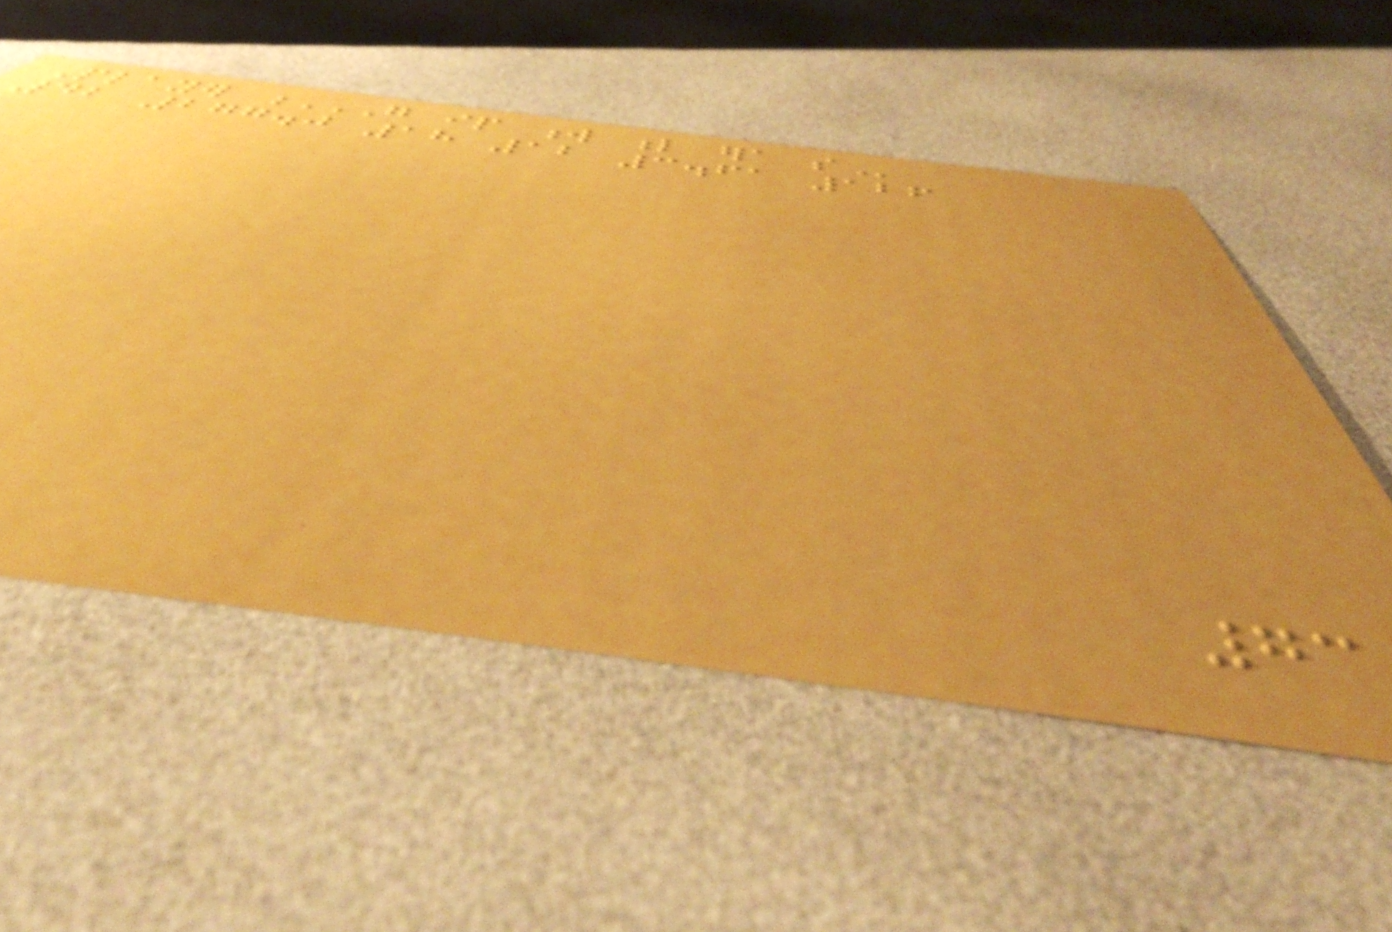Player G IP W L ERA SO
42 277.0 18 12 3.61 126
73
